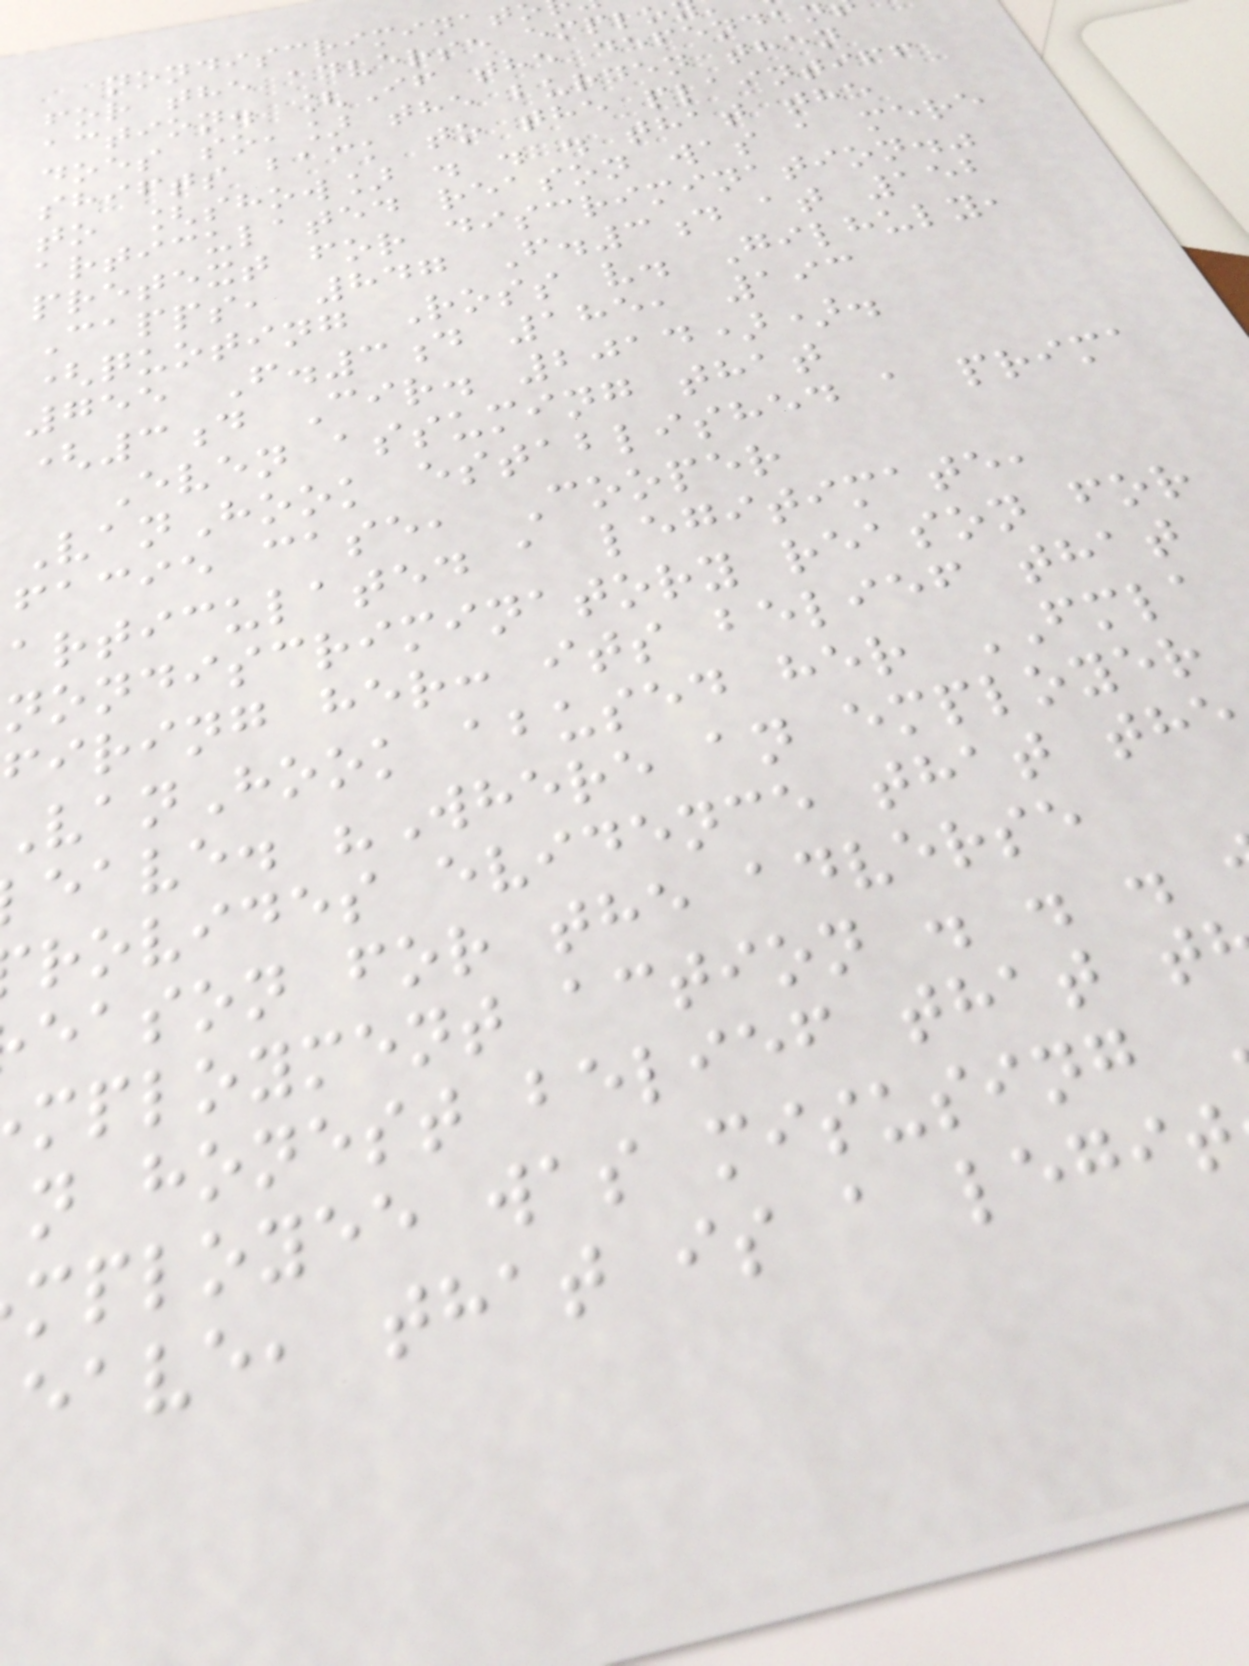nondiscriminat
for the adverse emplo
action. [If the defenda
does so,] the burden then
shifts back to the plaintiff
to [show] . . . that the
articulated reason was a mere
pretext for discrimination."
Capps, 847 F.3d at 152
(quoting Ross v. Gilhuly,
755 F.3d 185, 193
(3d Cir. 2014)).
Even assuming that
VanHook established a prima
facie case, Cooper
articulated a legitimate,
nondiscriminatory reason for
firing her: its belief that
anHook abused her FMLA
eave. "Where an employer
rovides evidence that the
eason for the adverse
mployment action . . .
n honest belief that t
mployee was misusing
eave, that is a legit
